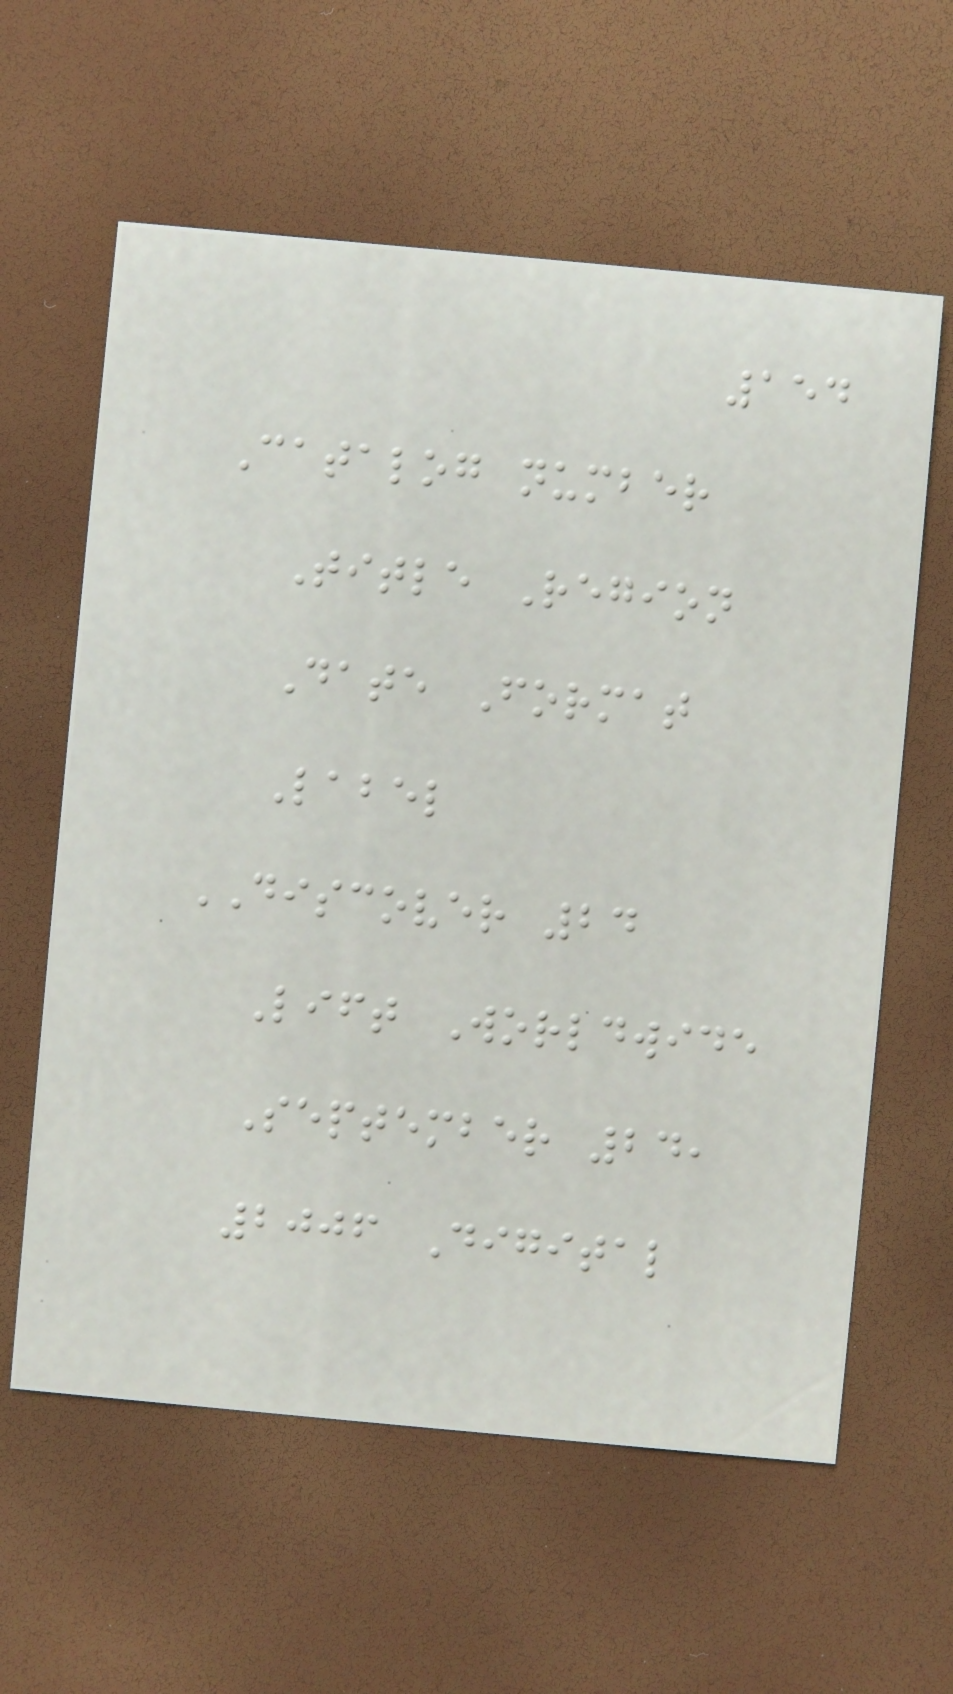154
Catalog number
Title Region
Date Format
Label
DISCOVER 24
Lift Worldwide
September 24,
2006 Digital
